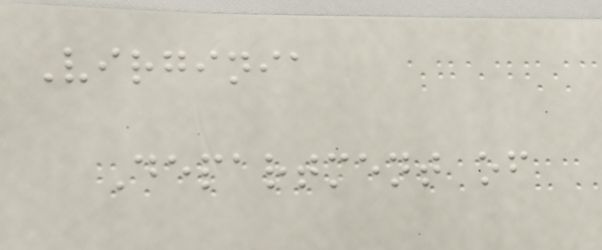Virginia
Department of
